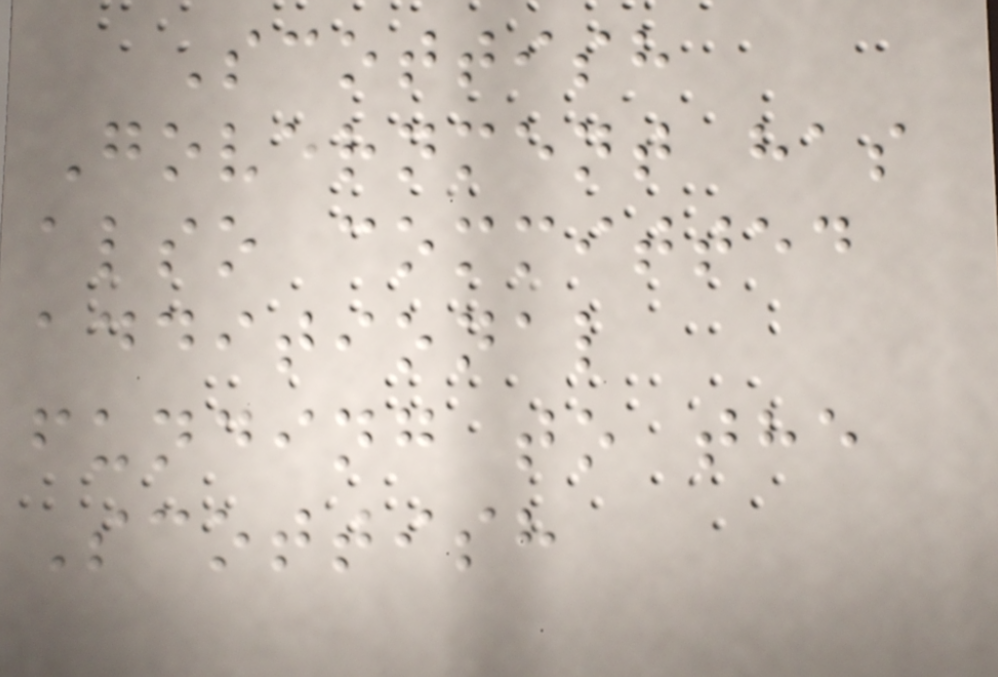Scottish
Government has
also committed
additional
funding to the
Scottish
